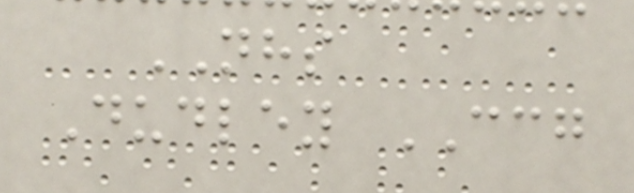NHS
Dudley CCG
